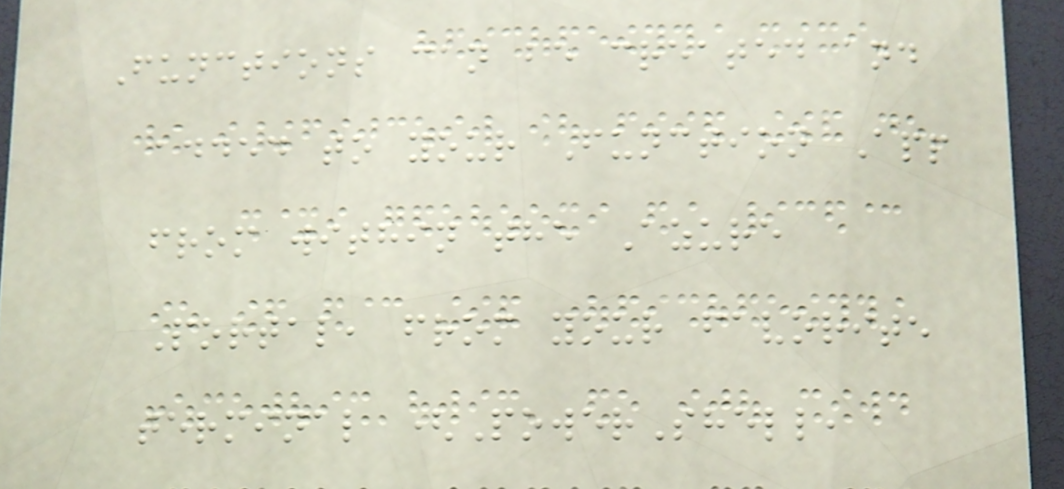Functions can be created and
added to your Function App
from within the Azure
Portal, from your favorite
terminal (PowerShell,
